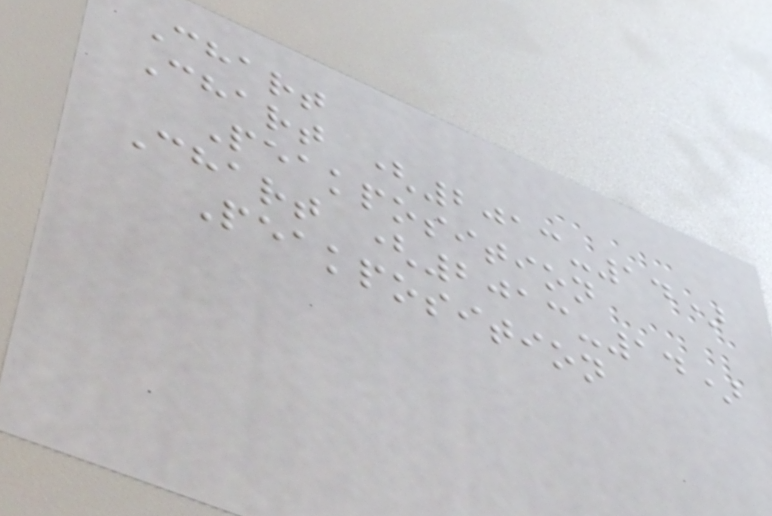Chart
Chart (2013-14)
Peakposition
Chart (2013-14)
Peakposition
